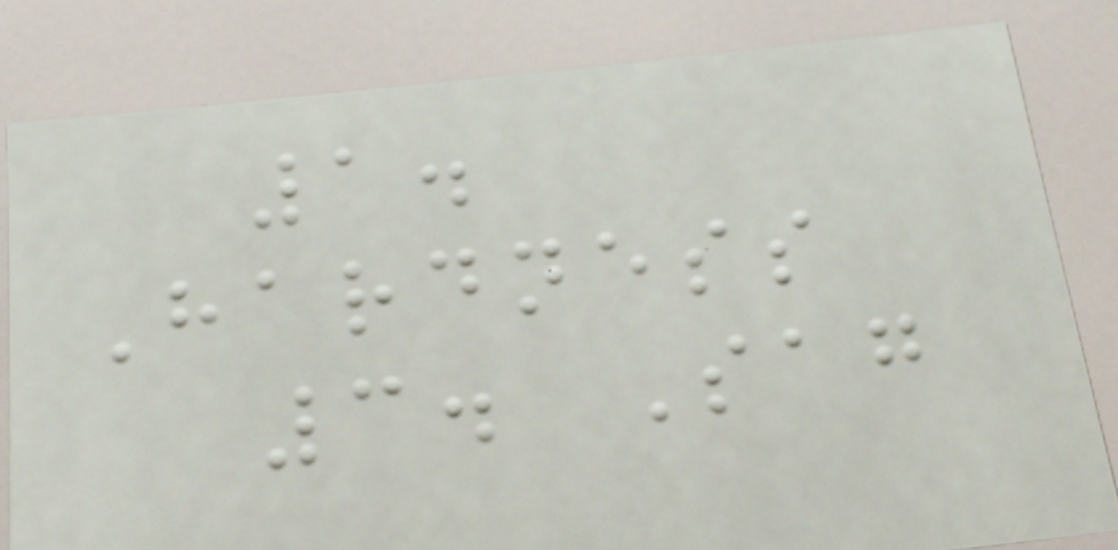1.
Hardness
3. Sag
